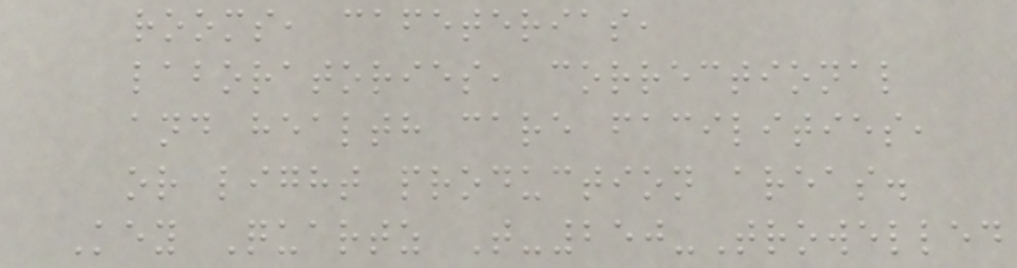rooms, cafeterias,
laboratories, correctional
and health care facilities,
or light production areas.
Key Quartz T-250-Trowelled
